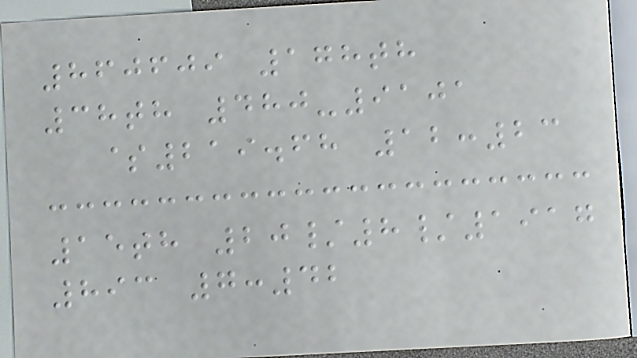860609 178th
38th 480-9101
$219.68 12:23
15th 20/8/1917
893 7:42
